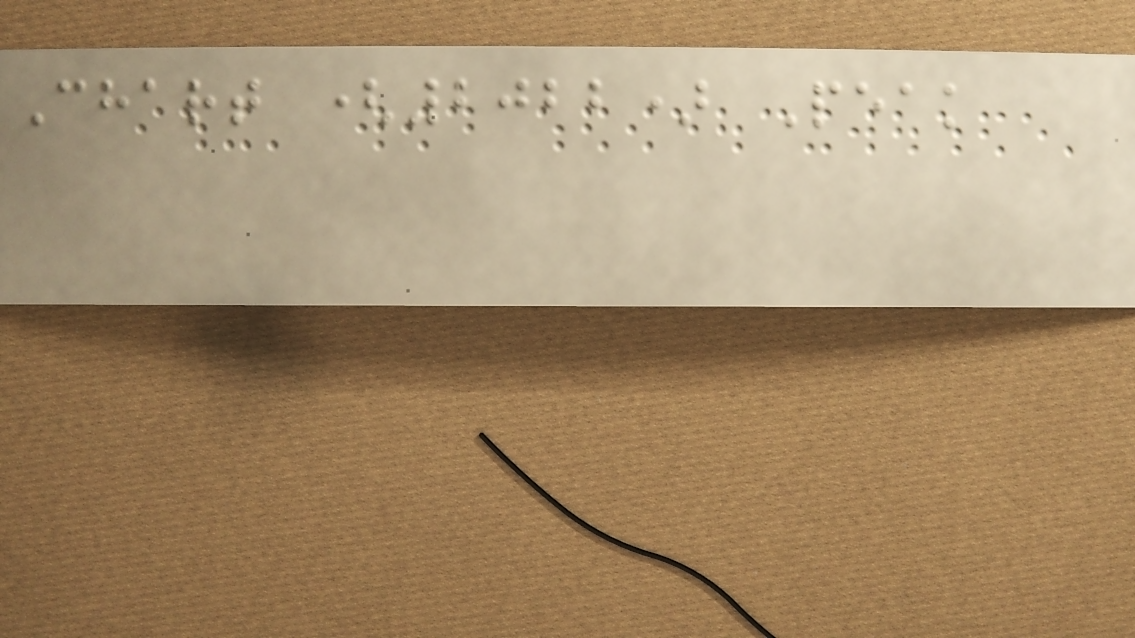Chart (2022) Peak
